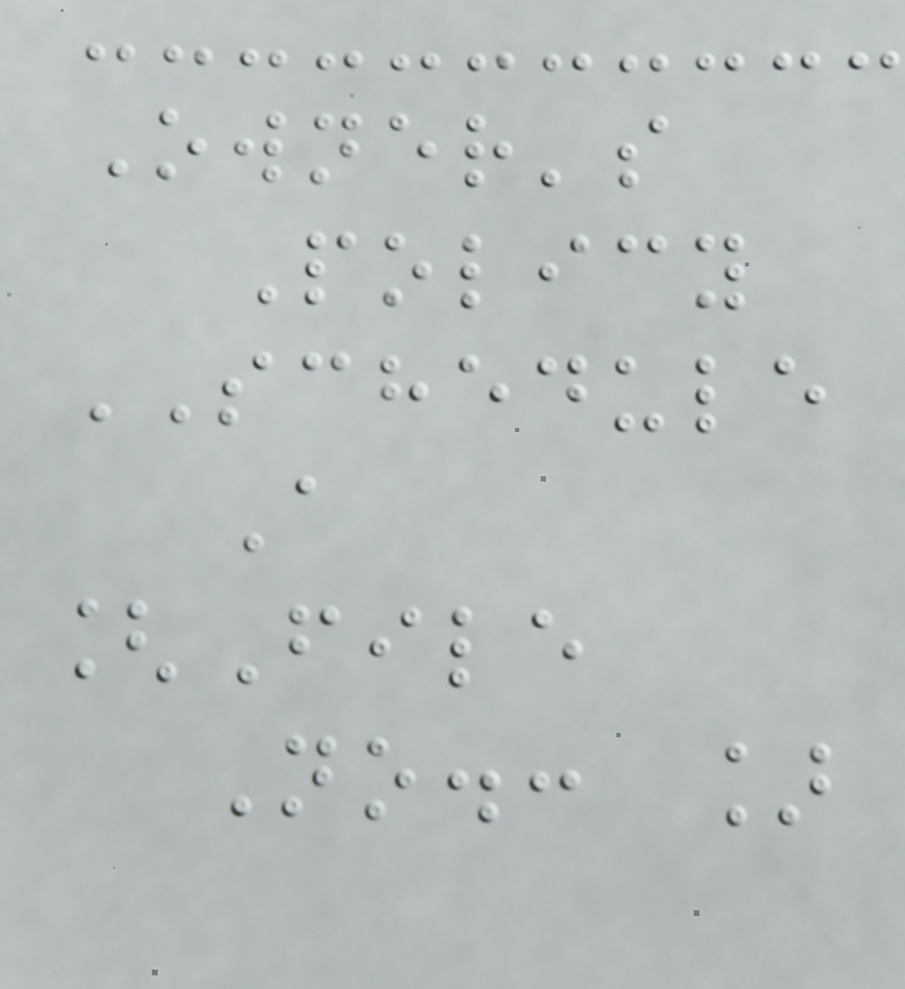Owner's
Policy
SCHEDULE
A
[File
No.: ]
